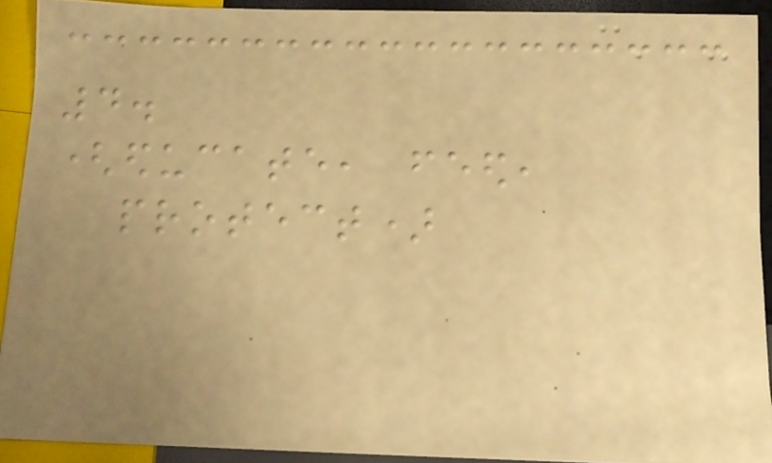4.
(educate, feed,
protect)
